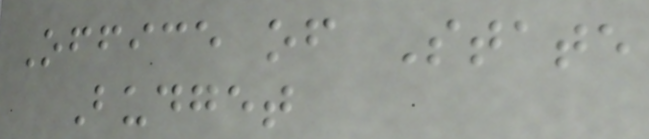Office of State
Budget
